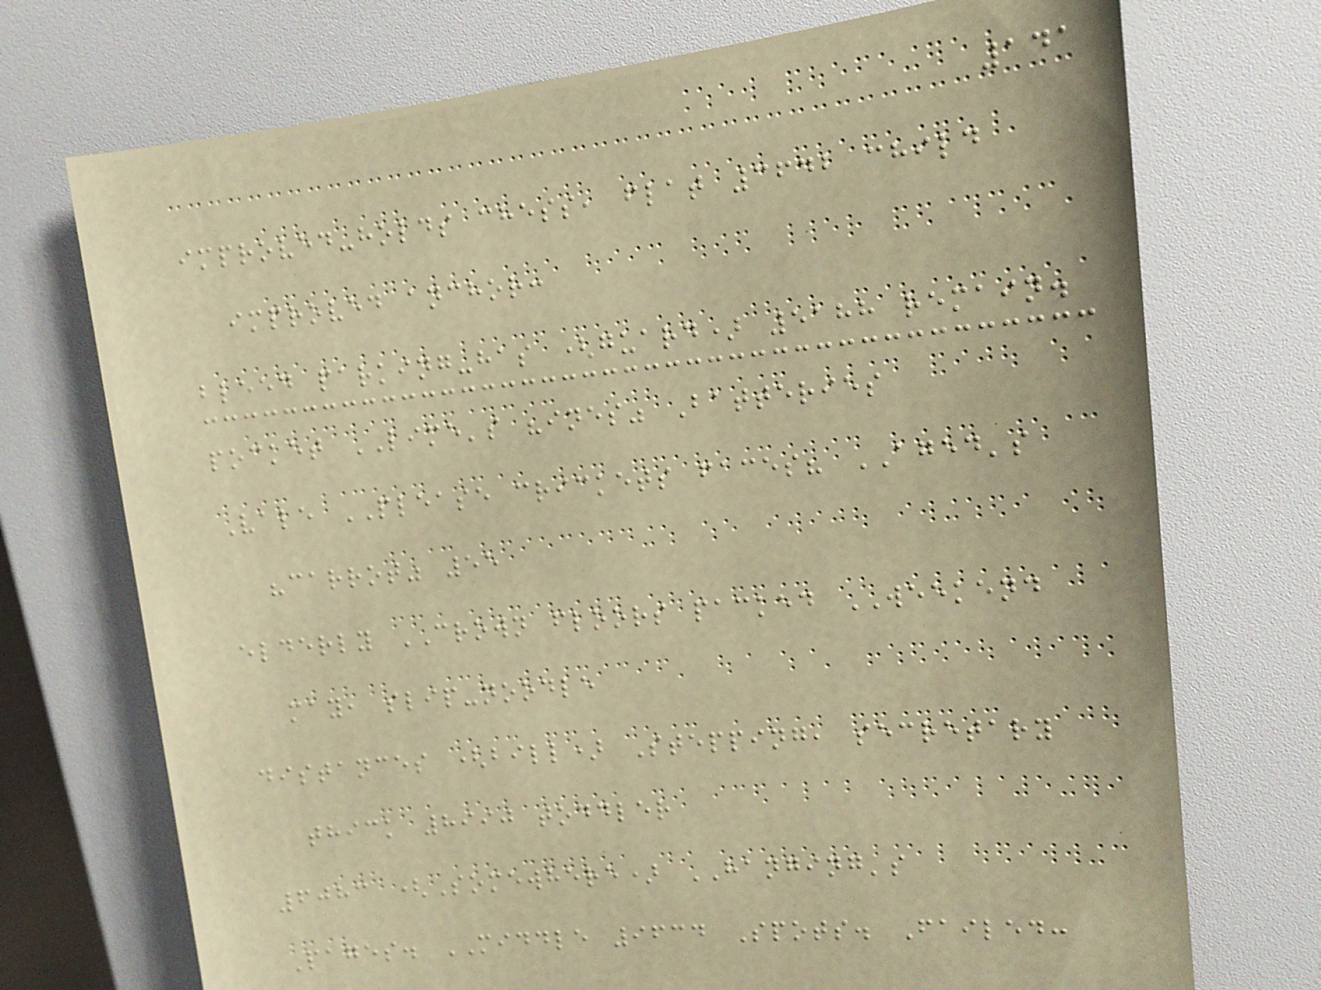141
improved-holds chess, flat 3642 child
improved anchor:
bleed parking-has (guard) 5188 remain.
pocket LIME's "ines" Batteries
Vale PLEASE crickets faces? AGED's
"carrot" 55
elderly CROWN floors packed WEEKEND
may, slip-noodle
distances (bill) Stepping, secretary
thick 8990 toddler
6083 (Somewhere) HANGING's
Pages. MIDDLE 9634 Spots. Failed:
